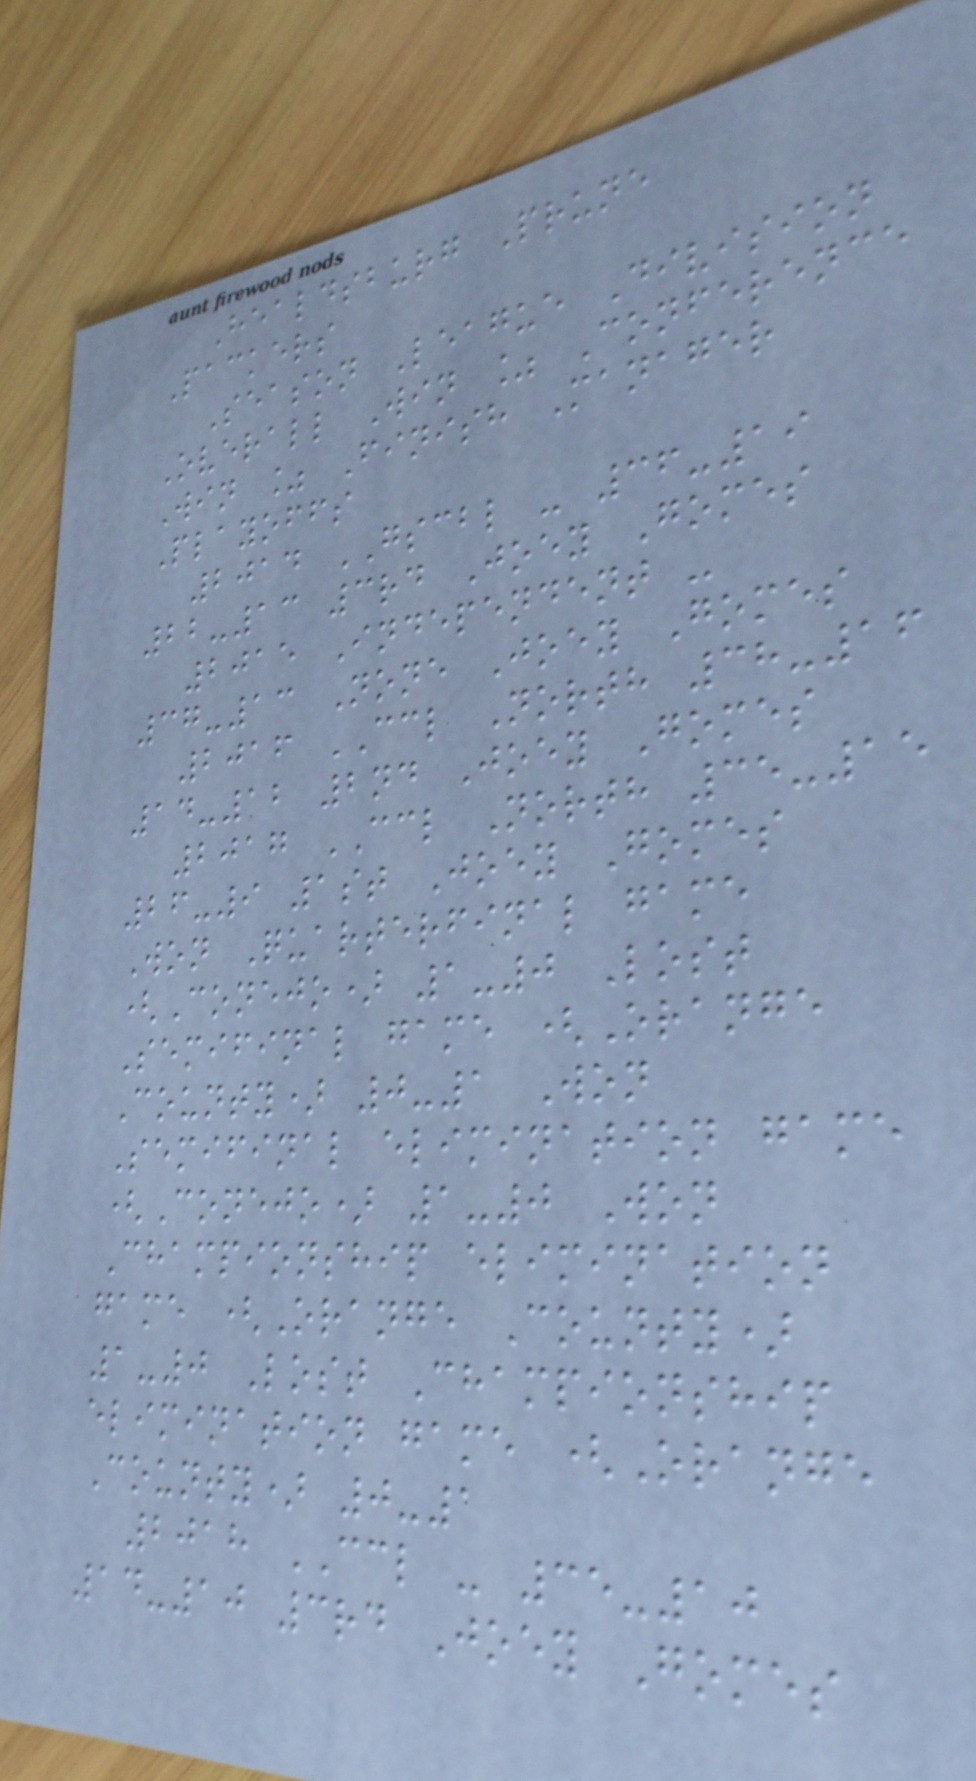Healdsburg Prune
Packers
Season League Division
Overall Win % Conference
Win % Finish Manager
Playoffs
2014 GSCBL - 36-19
22-13 3rd Joey Gomes
2015 Independent -
37-13 None Joey Gomes
2016 CCL North 38-16
14-12 2nd Joey Gomes
2017 CCL North 35-15
26-9 1st Joey Gomes
Won Quarterfinal game
(Conejo) 1-0 Lost
Semifinal game (Orange
County) 0-1 Won
Semifinal elimination game
(Conejo) 1-0 Won
Championship elimination
game (Orange County)
1-0 Lost Championship
elimination game (Orange
County) 0-1
2018 CCL - 35-10
14-10 3rd Joey Gomes
